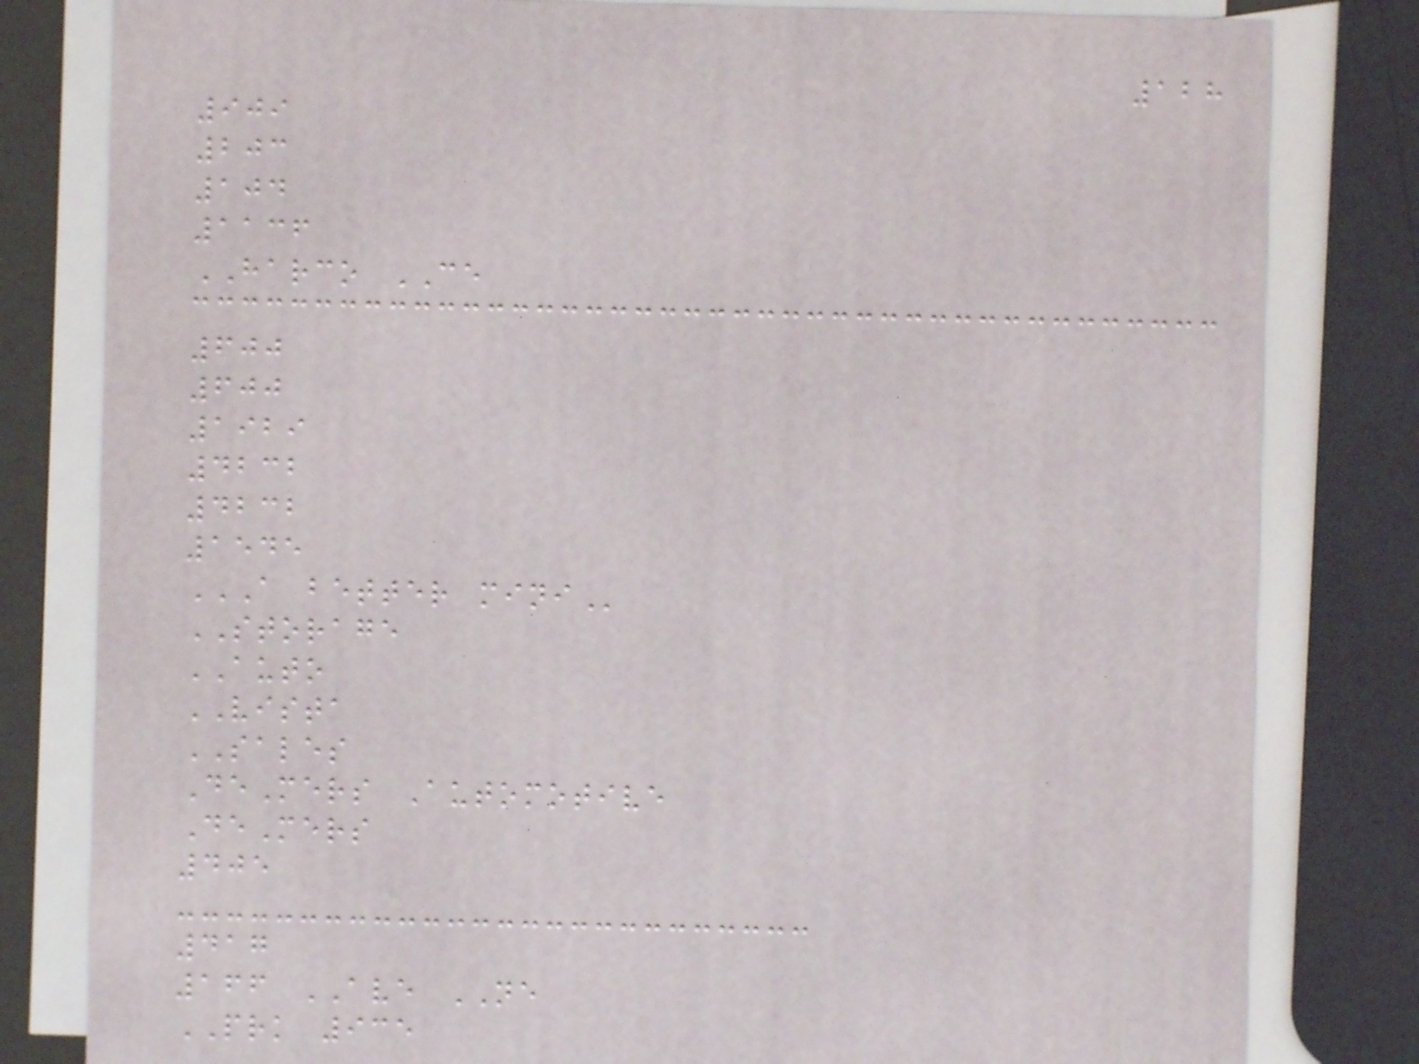128
909
203
104
1136
HARCO CE
600
600
1929
4232
4232
1545
A BETTER MINI
STORAGE
AUTO
VISTA
SALES
DeMers Automotive
DeMers
405
417
166 AVE NE
PRK 935
